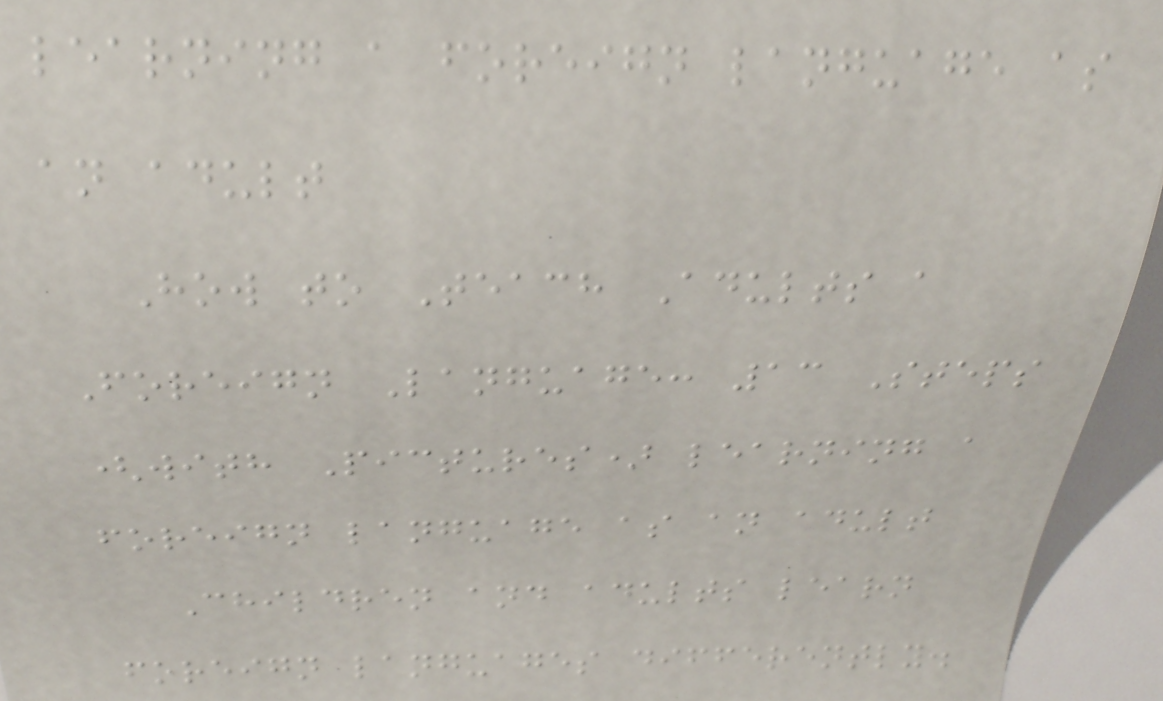learning a foreign language as
an adult
How to Teach Adults a
Foreign Language: 13 Steps
(with Pictures) learning a
foreign language as an adult
Children and adults learn
foreign languages differently.
